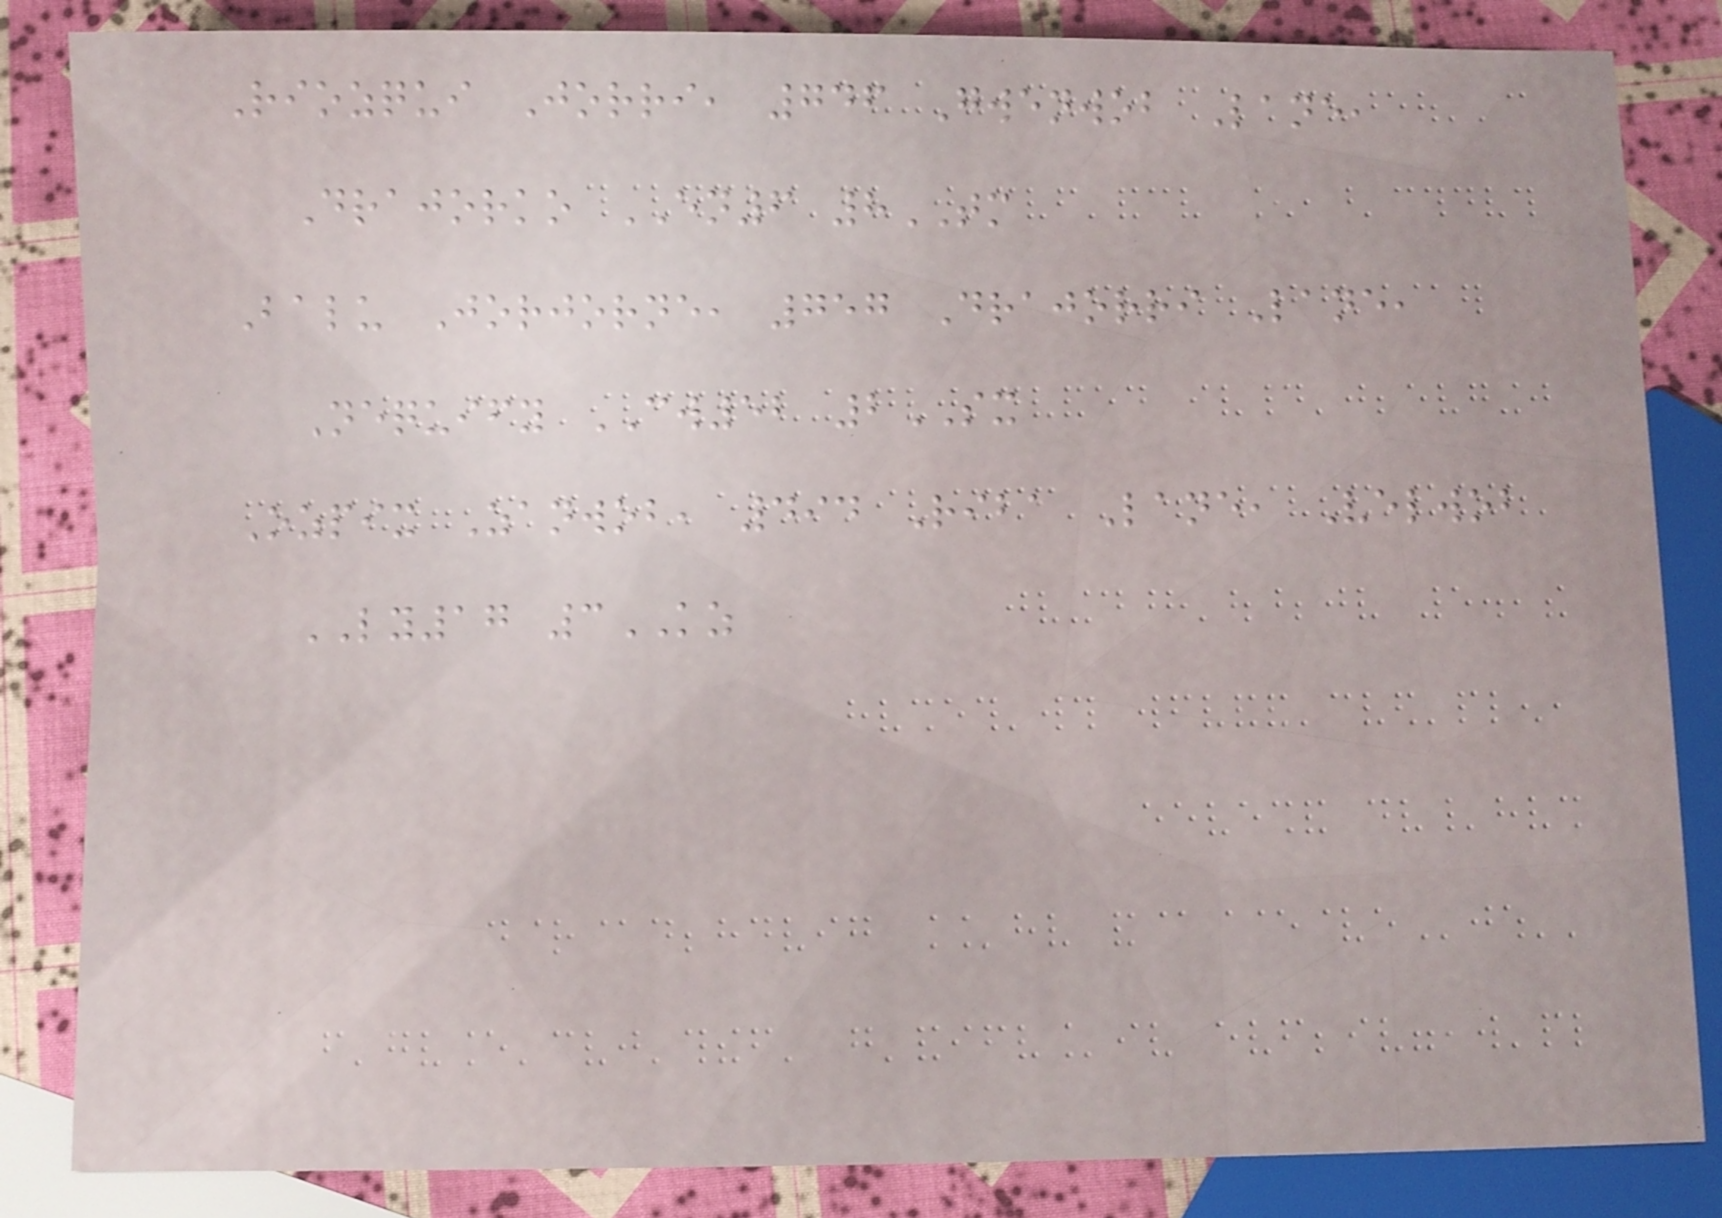Riozqui Jorri, 746 Gwenwob Lane,
Drajorko EN6 8TM
Balu Jorjorne, 757 Drajorri Lane,
Nequify CW52 2SX
Ozpix Zanwob, 494 Riba Lane, Velwob
LY17 3KZ
